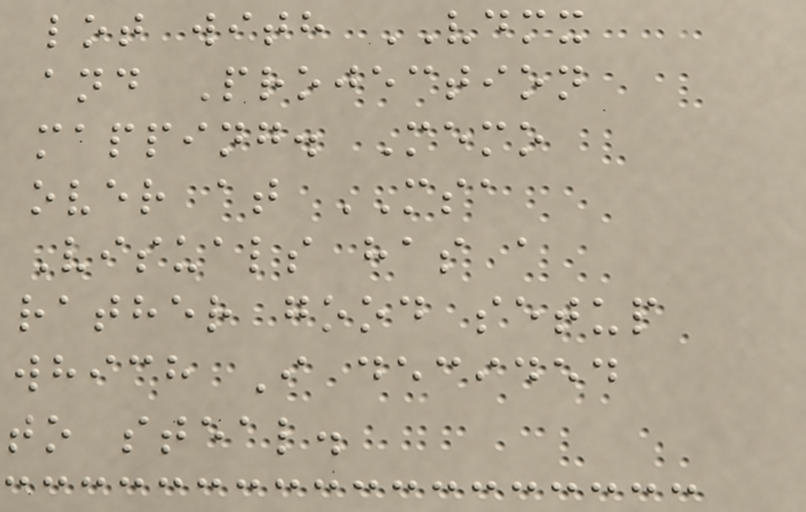lot with VDMX
and Projection
mapping. Memo
over at MSA
Visuals has a
rather good setup
which I decided
to steal.
